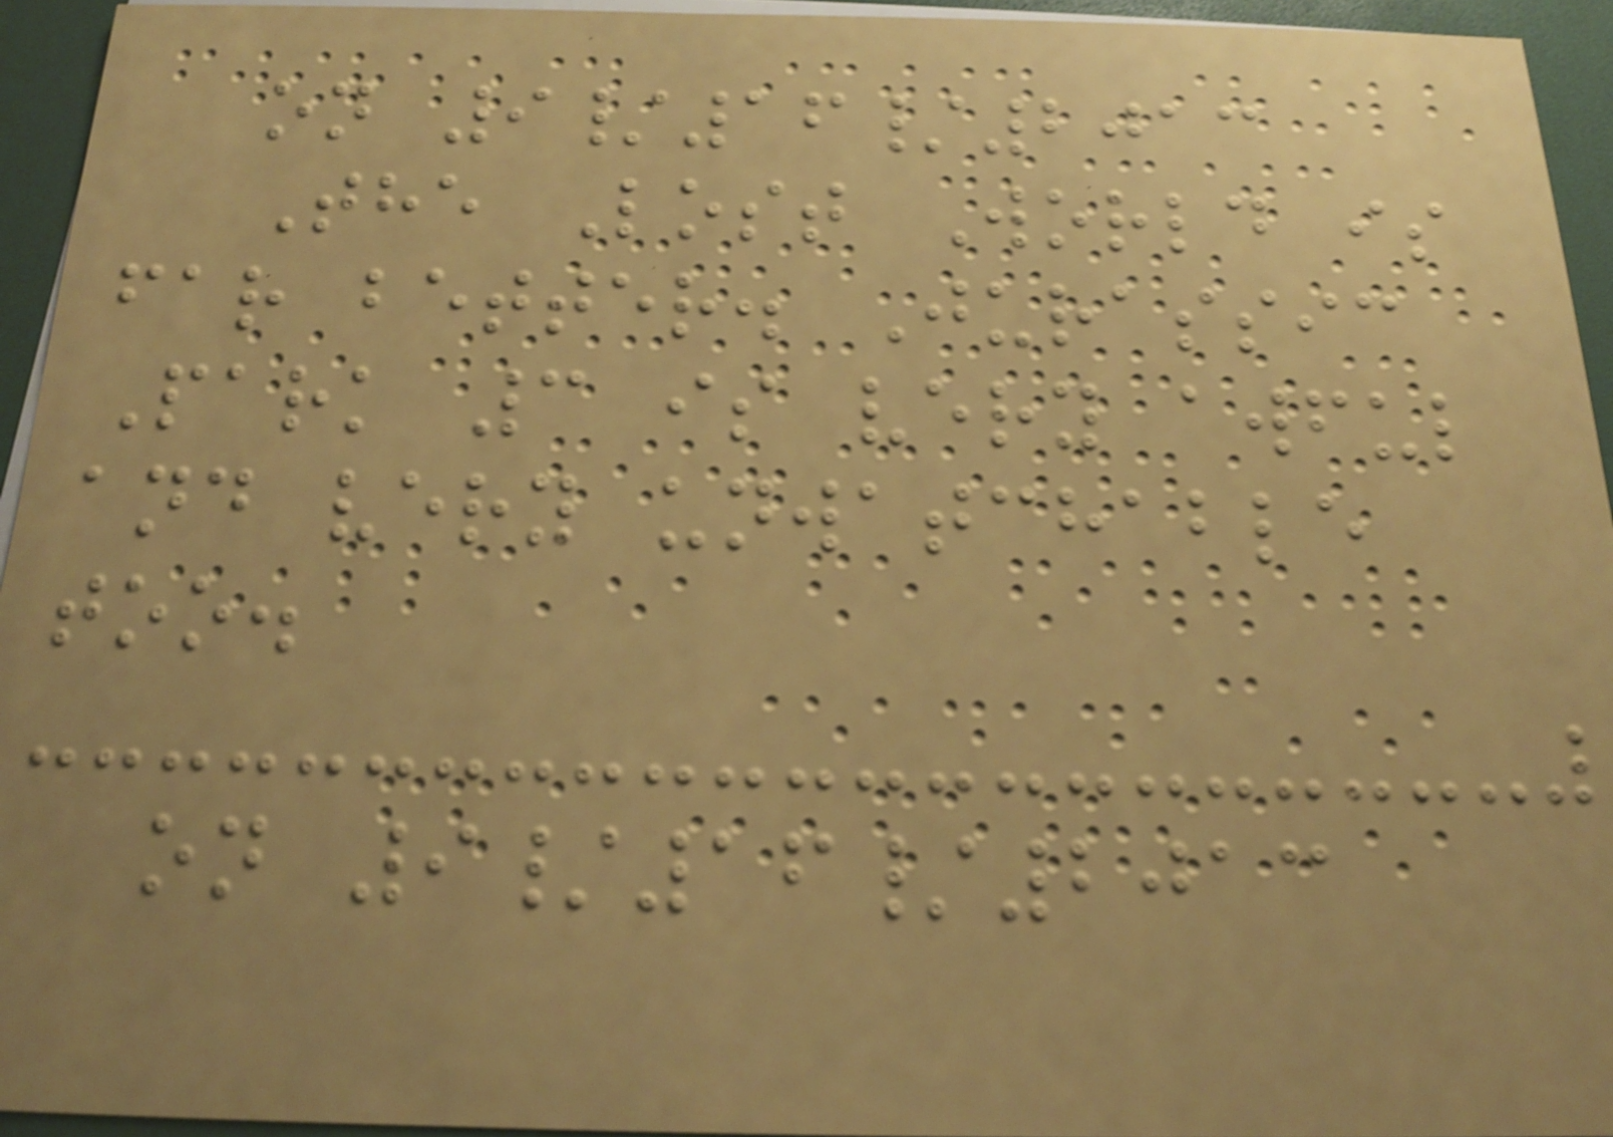on 9/16/2013
The Lost World is
far better. Jurassic
Park 3 is very awful
and very unwatchable
too.
on 9/16/2013
